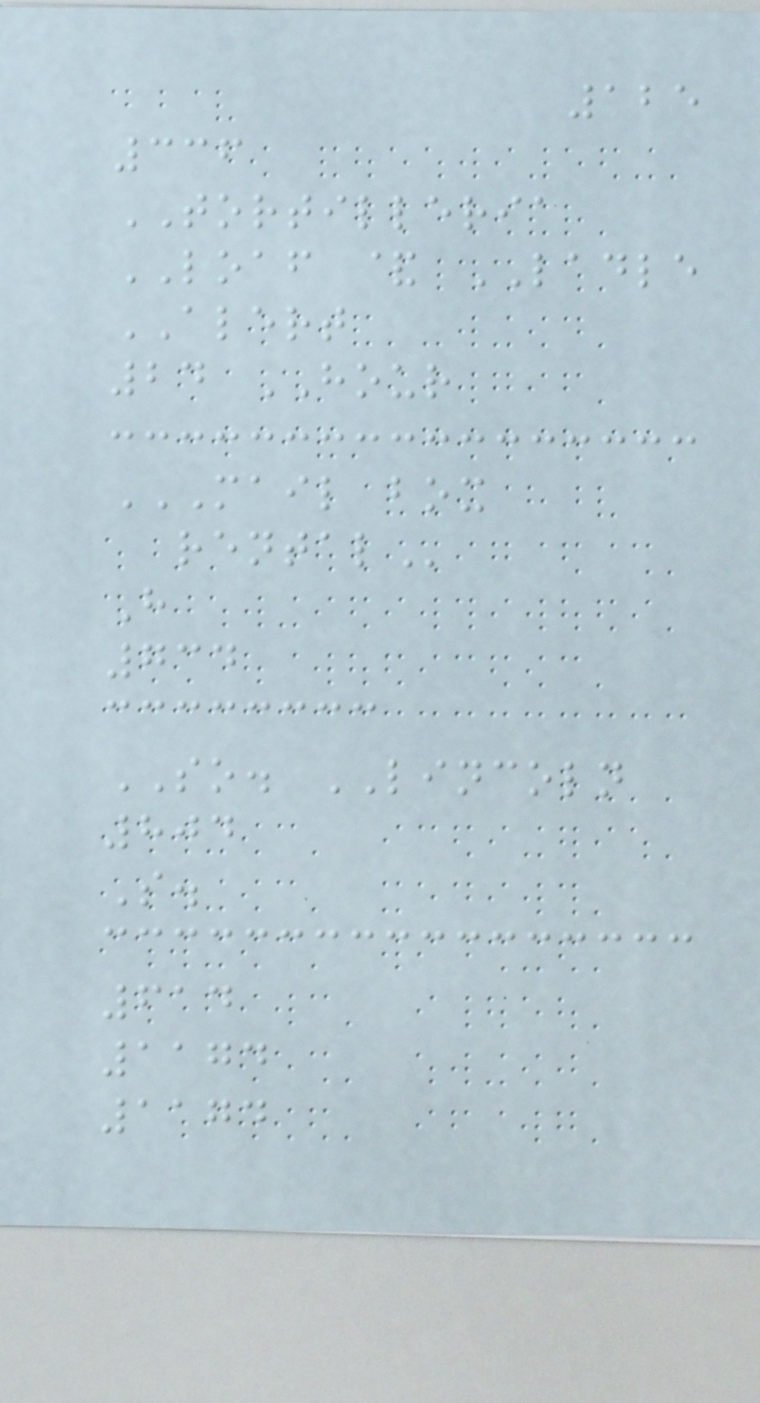125
336
TORTILLERIA
LOAF & LADLE
ALERT
24 HOUR
MAIL BOX
RENTAL
H
734
SO. LINCOLN
804
S.
614
1174
1174
